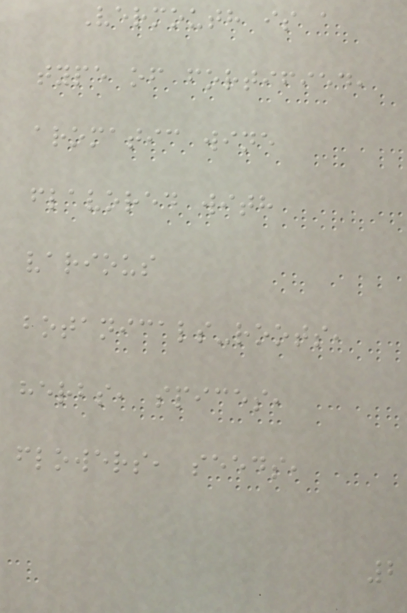Vermouth is a
type of fortified,
aromatic wine
flavored with
various
botanicals-roots,
herbs, spices,
flowers, seeds,
2
